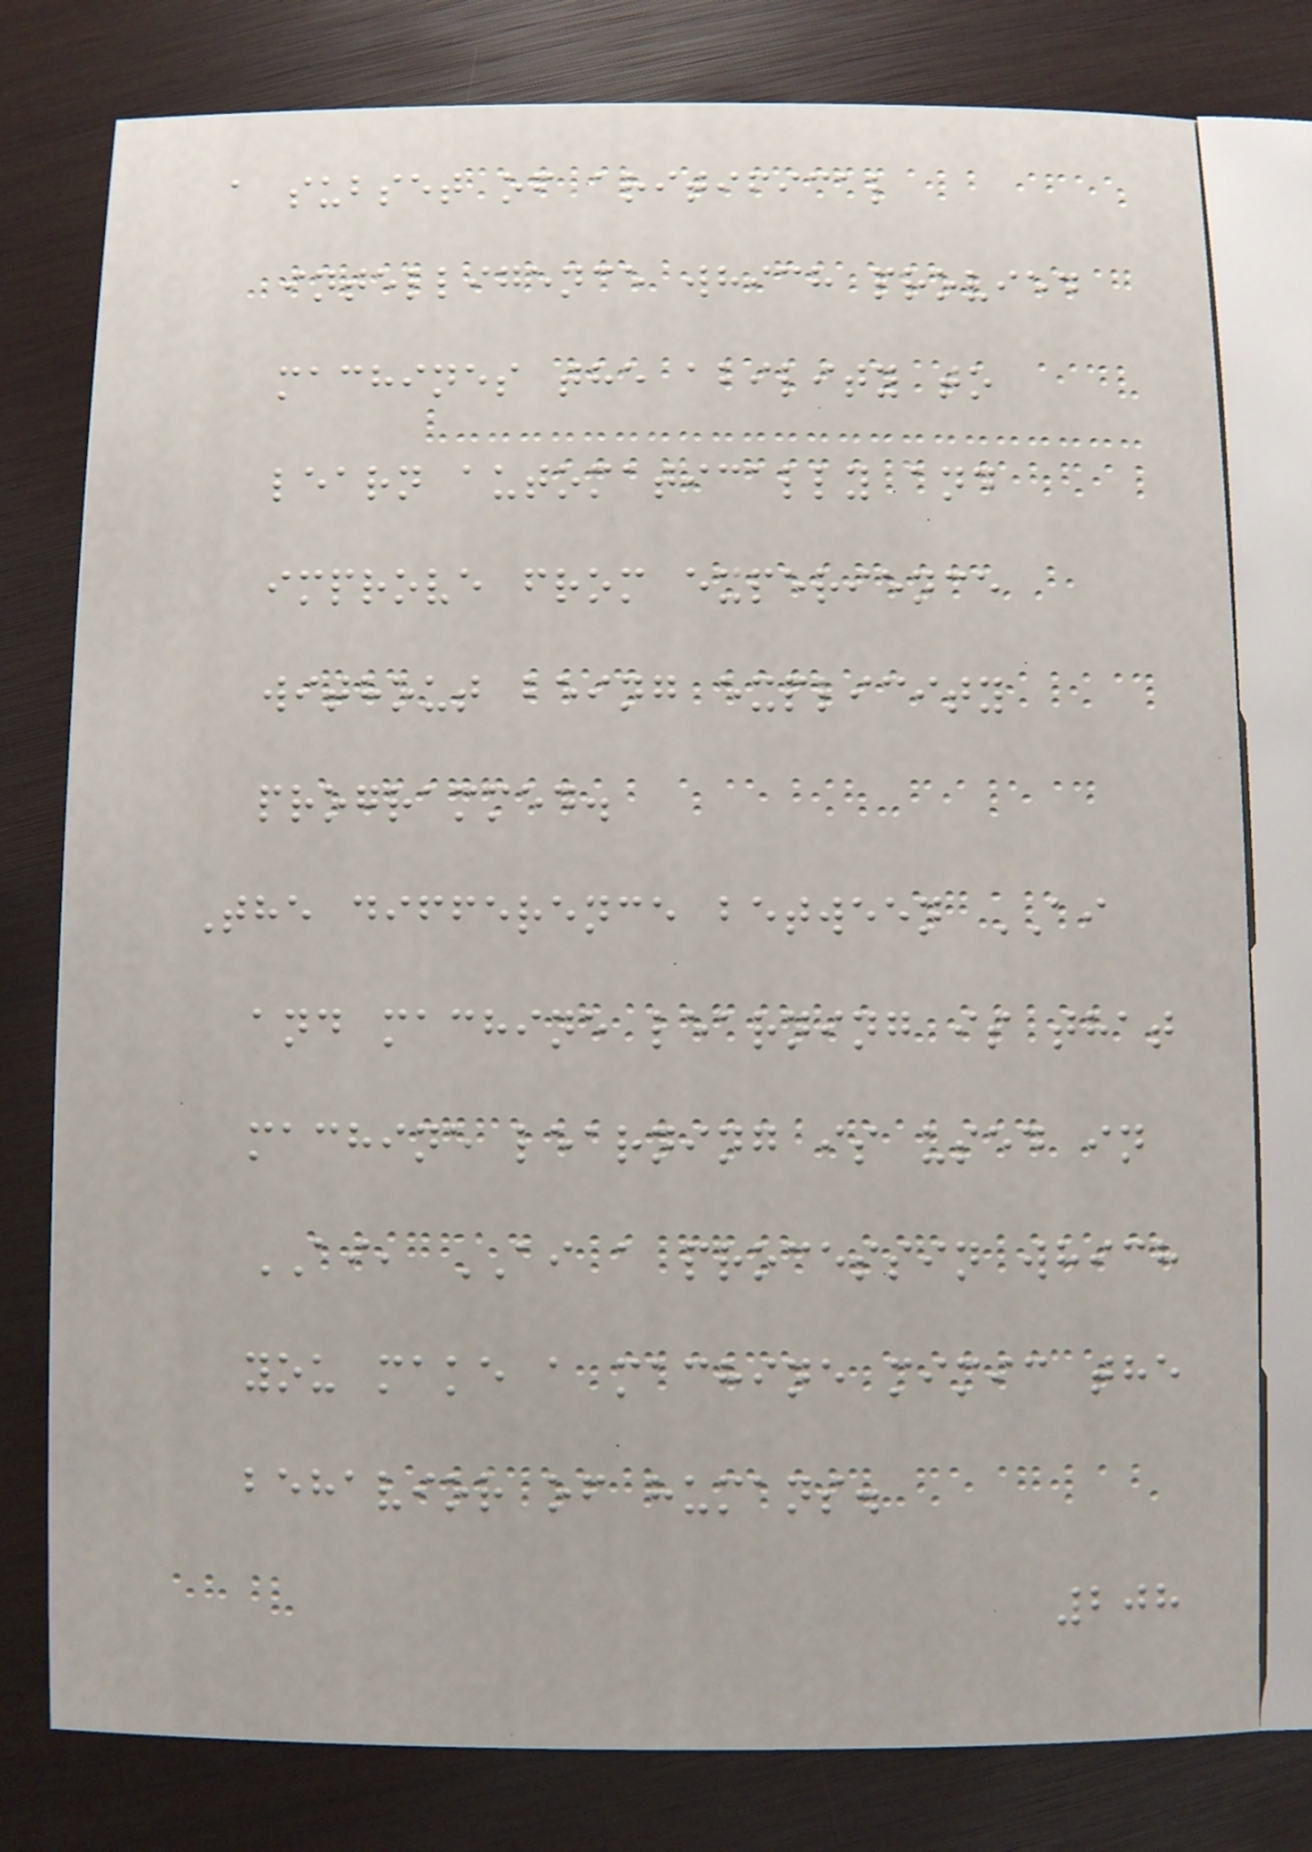a subset of aritifical
intelligence which provied
machines the ability to
learn automatically and
improve from experience
without being explicity
programmed.
The difference between AI
and machine learning is that
machine learning is used in
AI, AI a processin which
you make a machine mimic the
behavior of humans.
208
